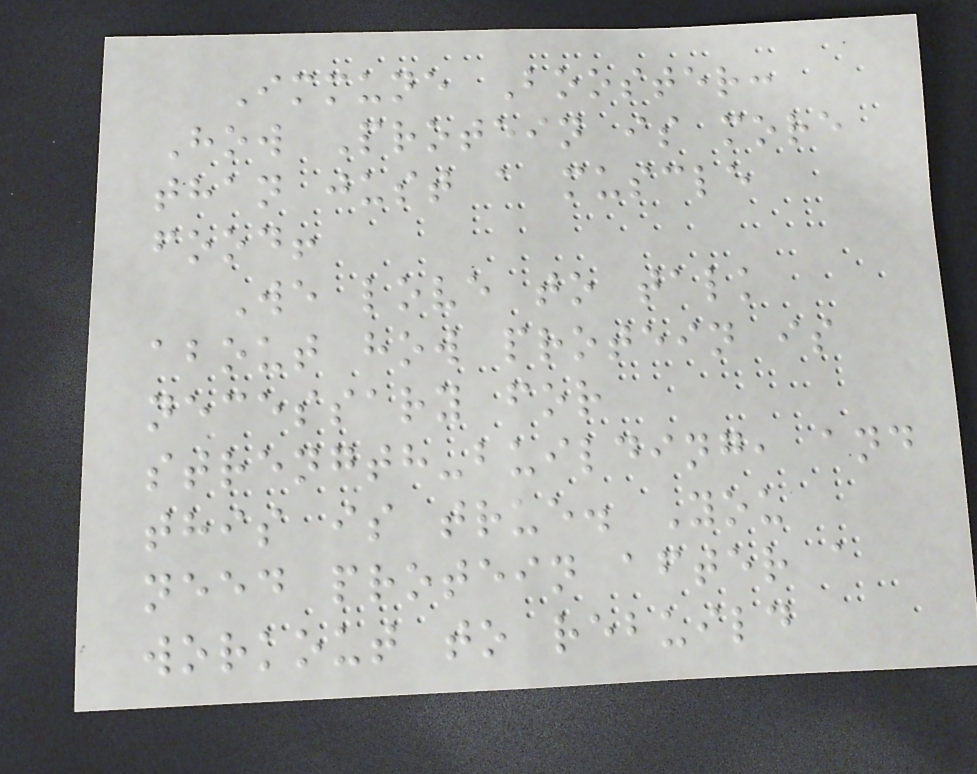Immune Booster:
How Protein is more
than just a muscle
food!
We love to talk
about how protein is
necessary for
strength-building, and
this is true. You
need protein after a
workout to rebuild
